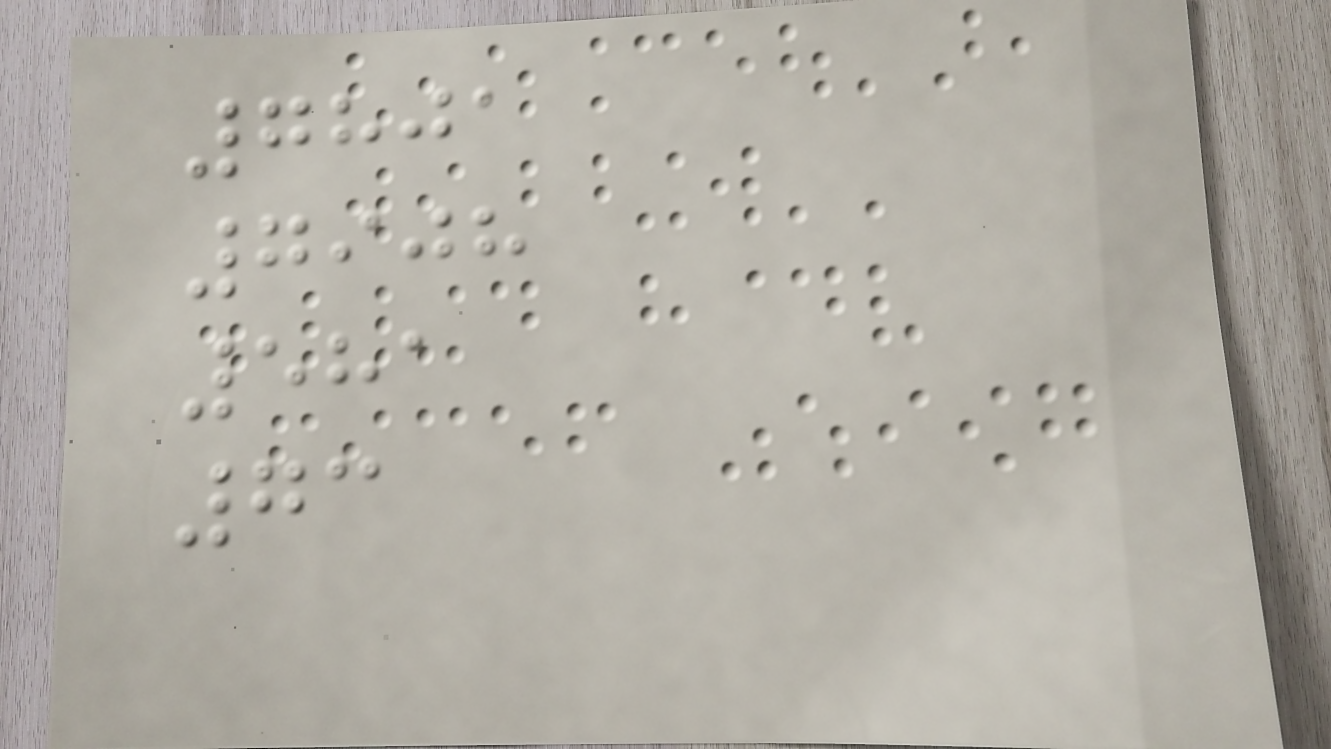7801
7908
581
73
